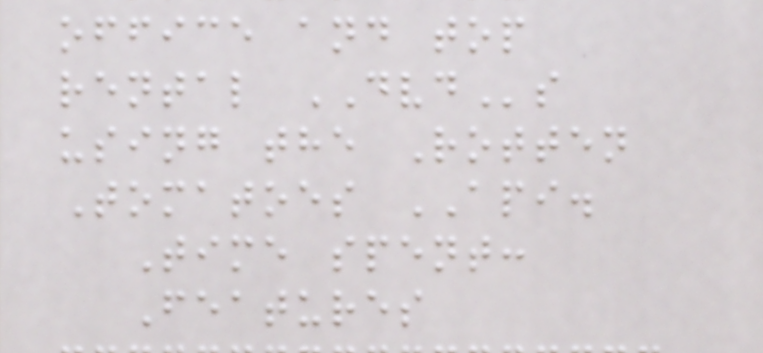office and top
rental DVDs
using the Rotten
Tomatoes API.
Time spent:
Features
